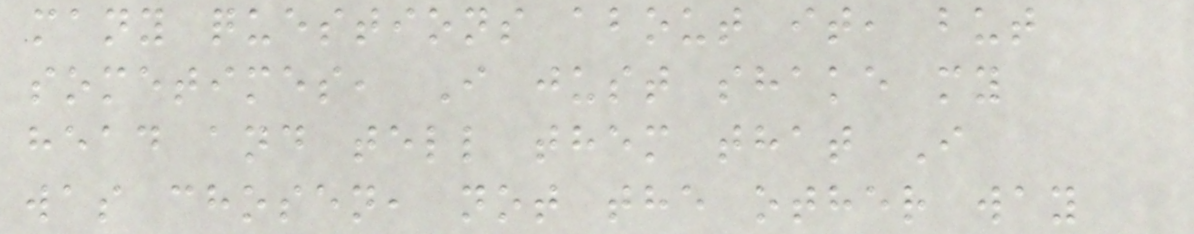many questions about it, but
sometimes, I just shake my
head and tell them that I
was chosen, not the other way
